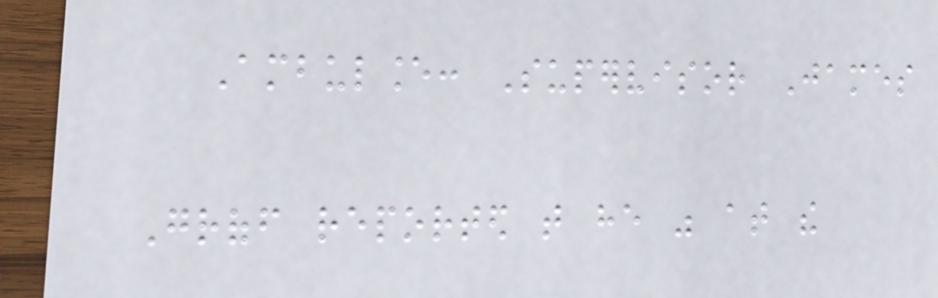Ambulance: Supervisor James
Groff reported that he was at the
